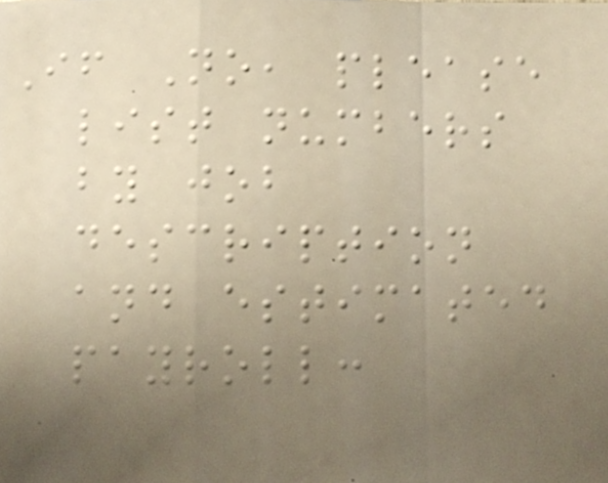If No, please
list numbers
by job
description
and estimated
payroll:
